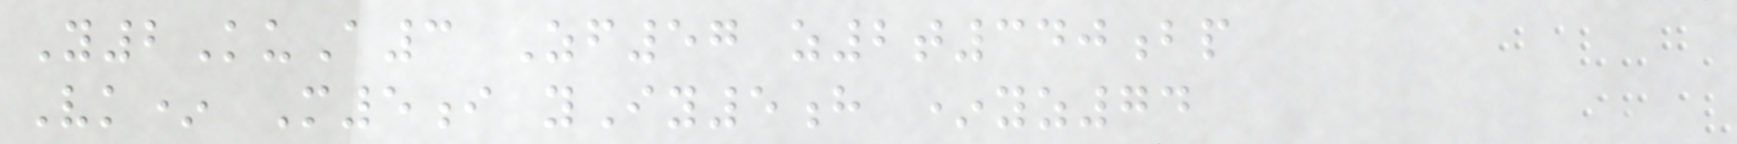Y2KuA3 Zf57 z2t340bp
Vk* M5i yIy5h *yz74
